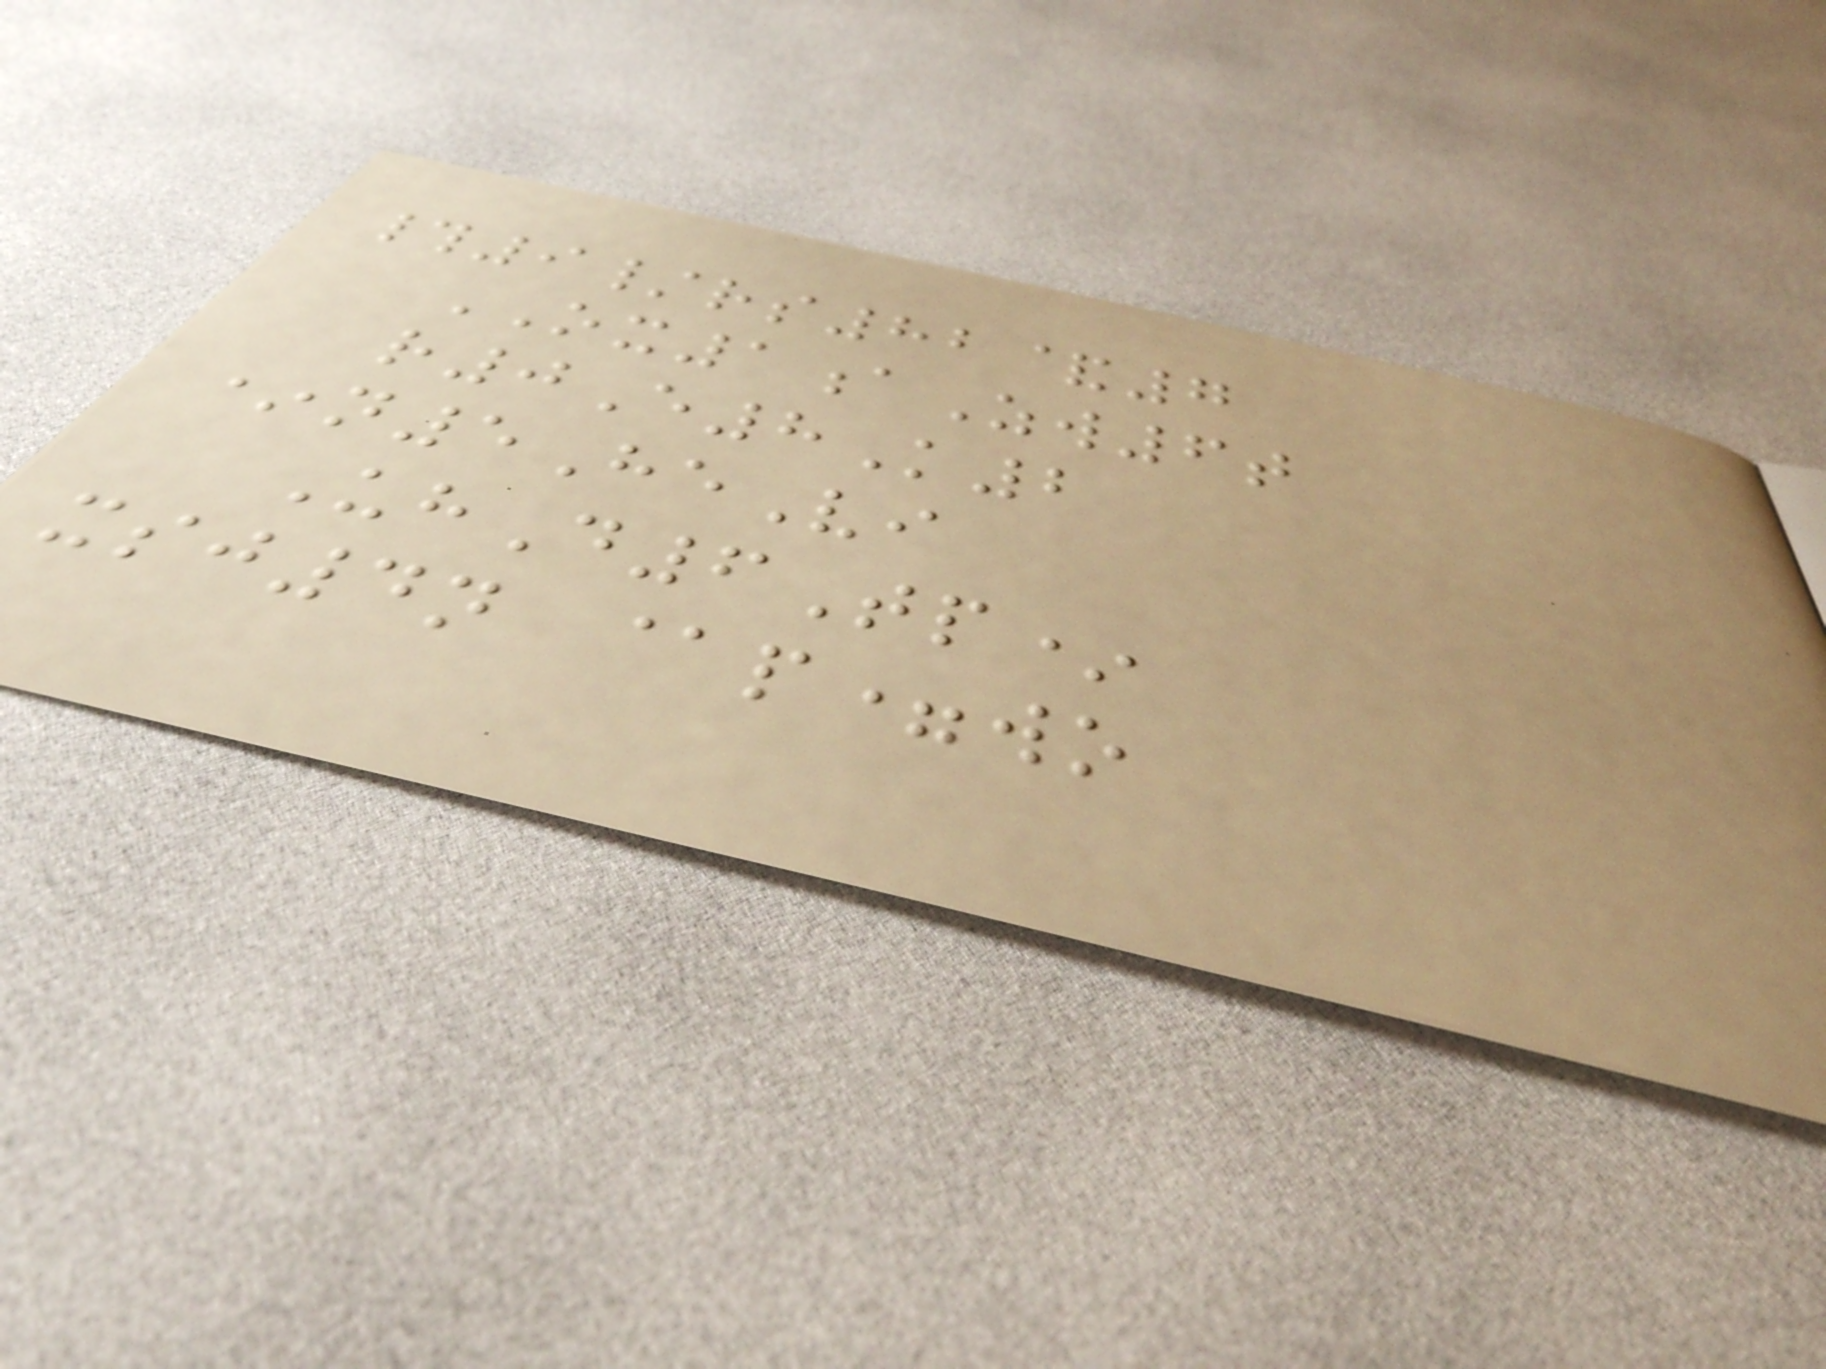#9/rs82&7
OX1aZw6t
r0E8K2
*n5HeVi
UhD6Tp*
xsj4n @p=wo
